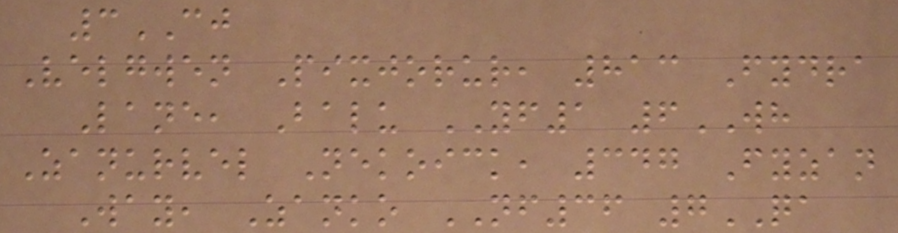3CJ
Velgwen Pixjorur, 813 Fydra
Lane, Balu YF1 6WH
Zanurvel Nekoick, 347 Fyzan
Way, Zanko NF36 7QA
